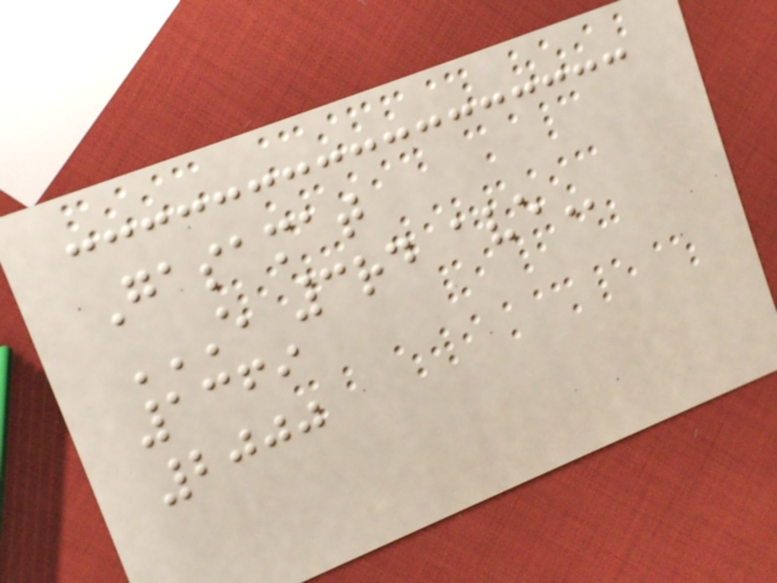Gasamat
E 3RD AVE
1369
2000
